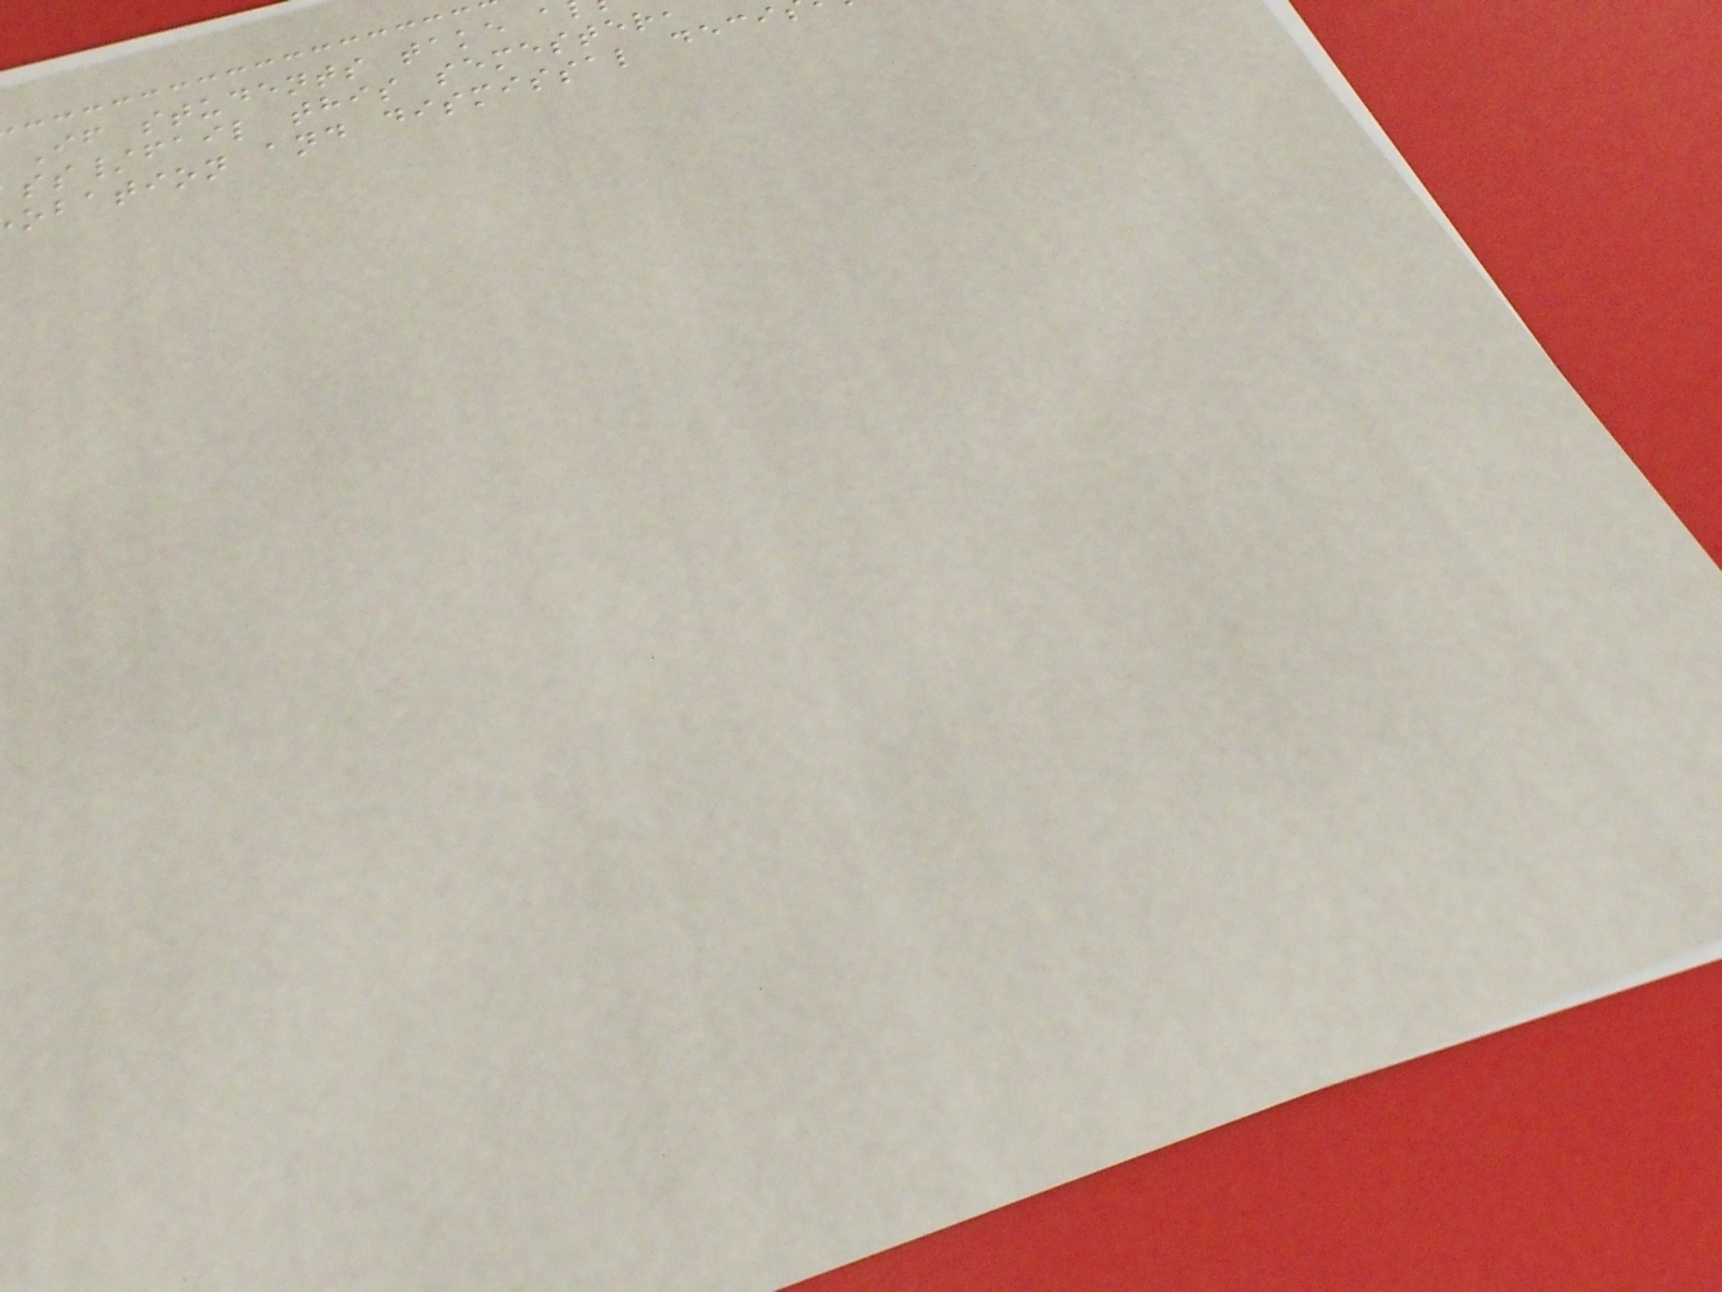If students take a
ss/fail this semester,
obation and dismissal deci
